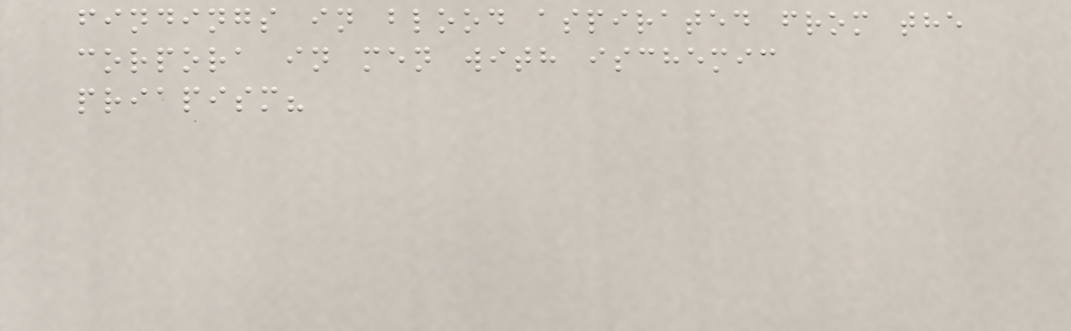findings in blood aspirated from the
corpora in men with ischemic
priapism?
